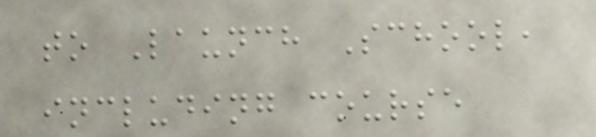to Launch School,
including course
